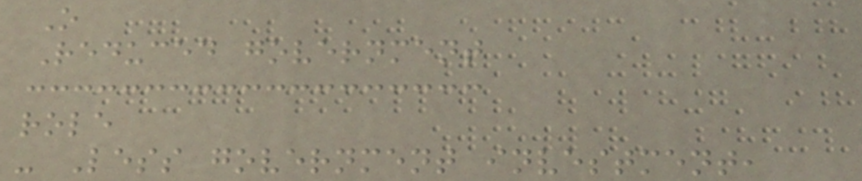O
Reduced government
role
- Less government investment,
